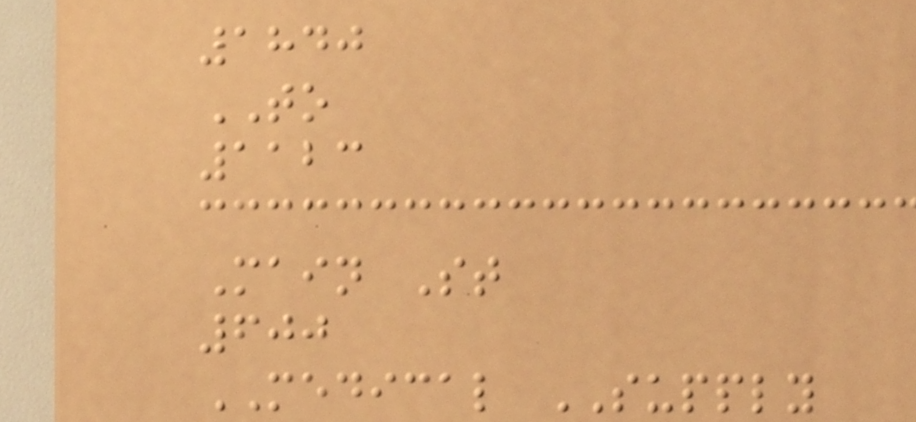1840
TO
1123
Main St
600
MEDICAL SUPPLY
